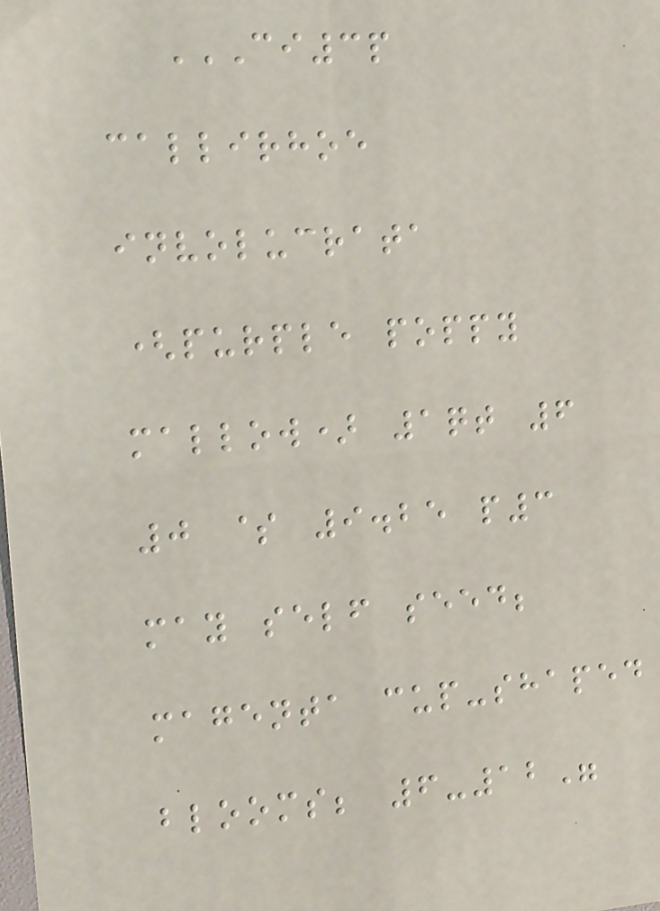CI3P
CALLIRHOE
INVOLUCRATA
(PURPLE POPPY
MALLOW) 1QT 6
0 $ 9.25 P3
MAY SELF SEED;
MAGENTA CUP-SHAPED
BLOOMS; 6-12"
